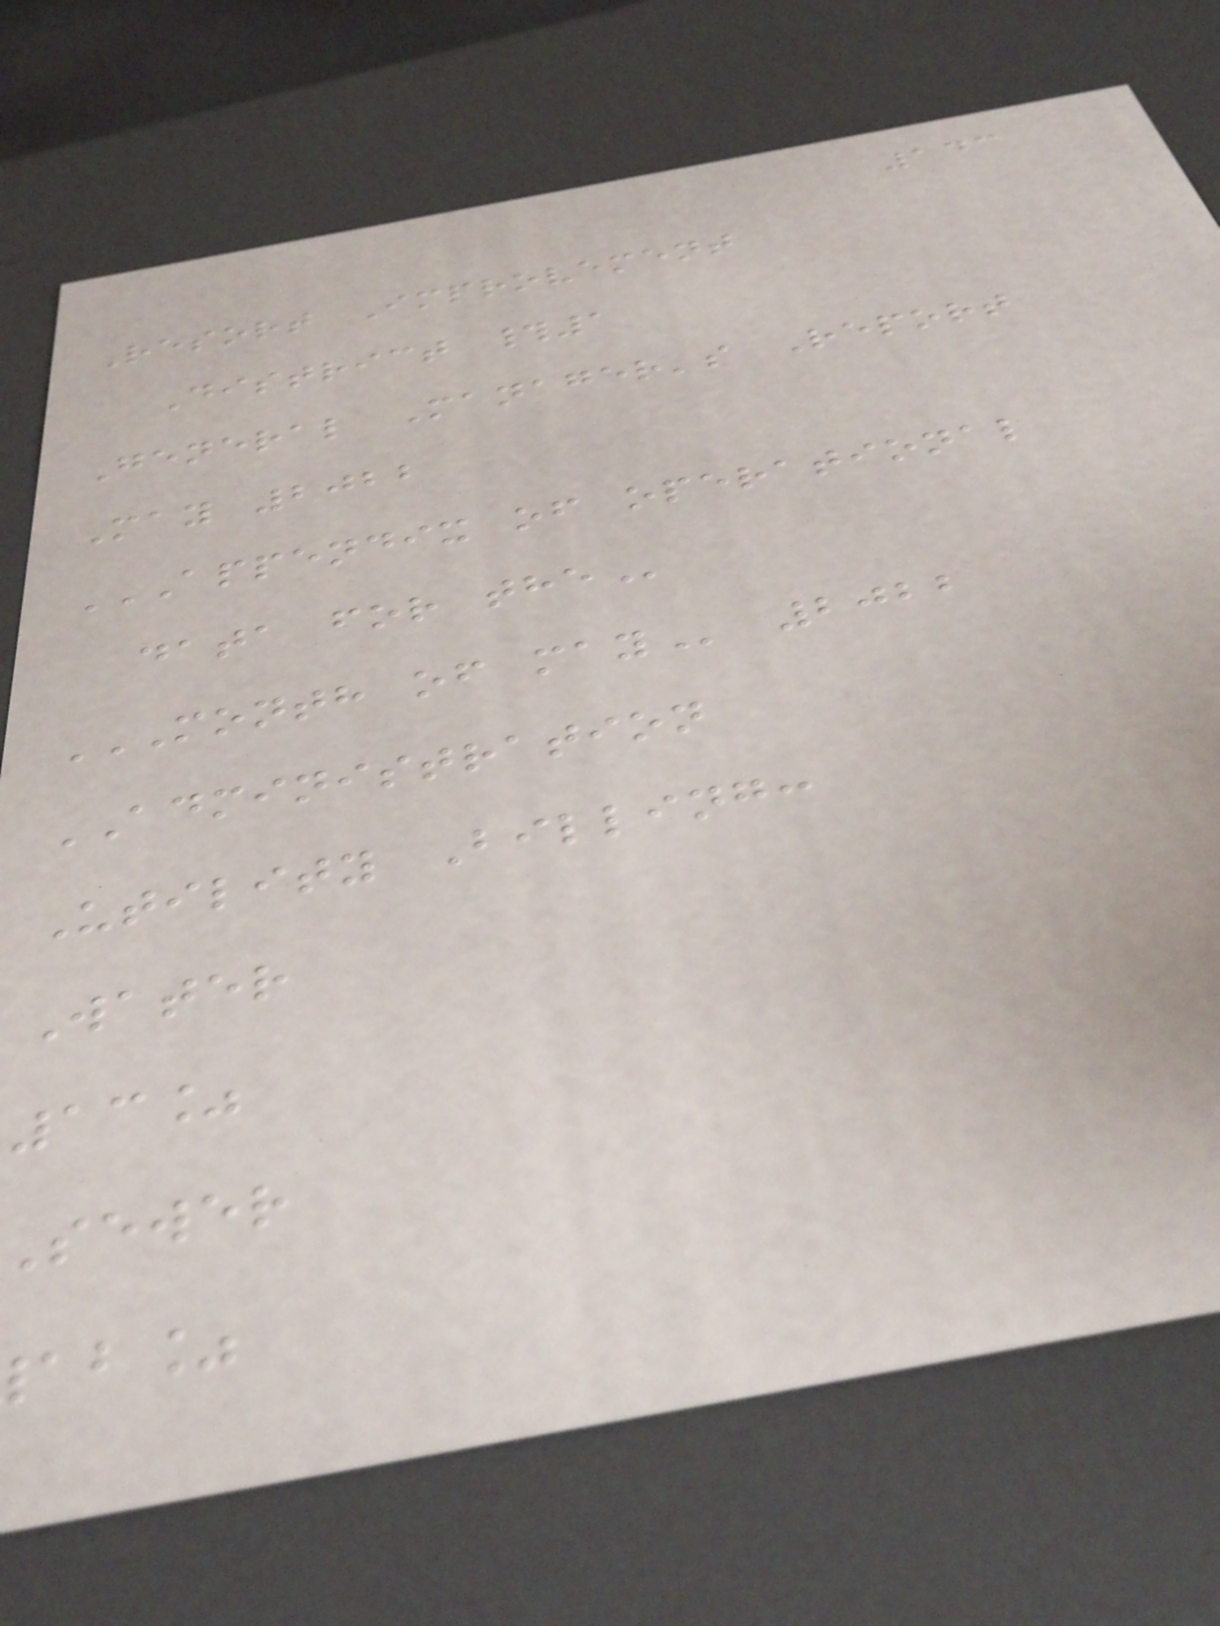143
Resort Improvement
District #1
General Manager's Report
May 2022
APPENDIX OF OPERATIONAL
data for
MONTH OF MAY 2022
ADMINISTRATION
Utility Billing:
Water
13%
sewer
ab%
